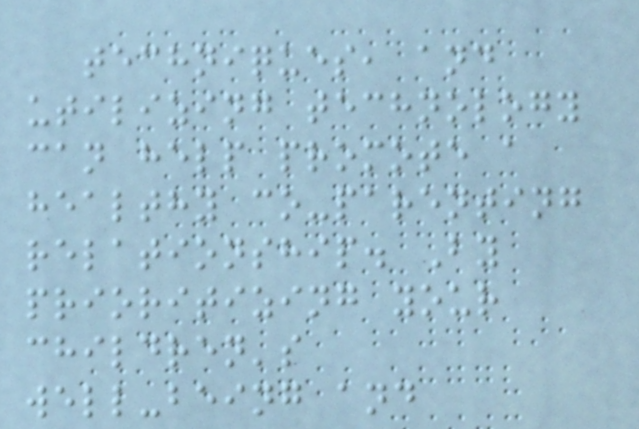techniques, and
utilizing technology
can help promote a
healthy co-parenting
relationship. By
prioritizing your
children's
well-being and
